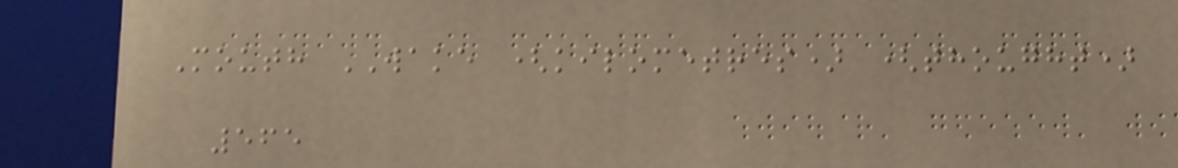Mouth WAKE (kilometres) (thought)
565
